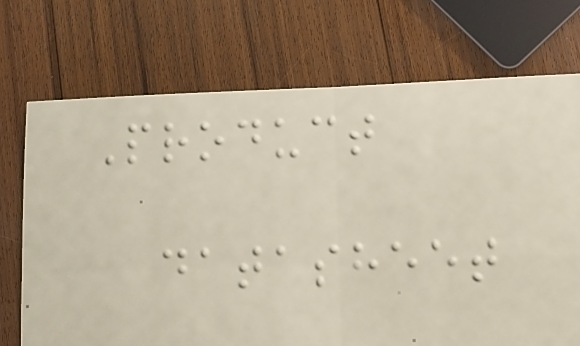Product
datasheet
